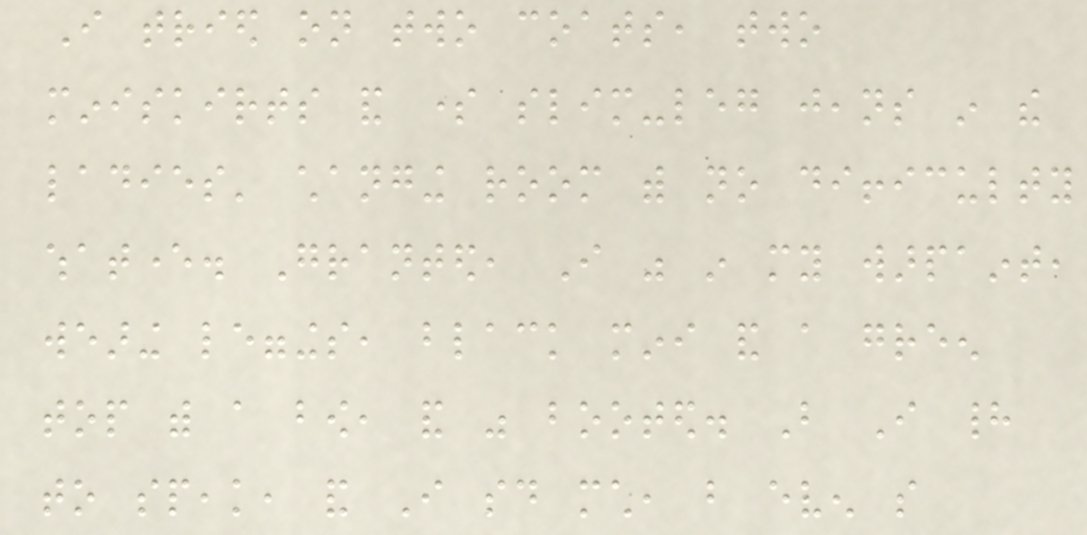I tried on two coats, two
miniskirts and some slim-leg jeans in the
ladies' changing room with no difficulty
whatever. Granted, I was in my warpaint,
wearing leggings, black mini and a green
top with a bow, and was booted. But I had
to speak, and I said much, but even so
